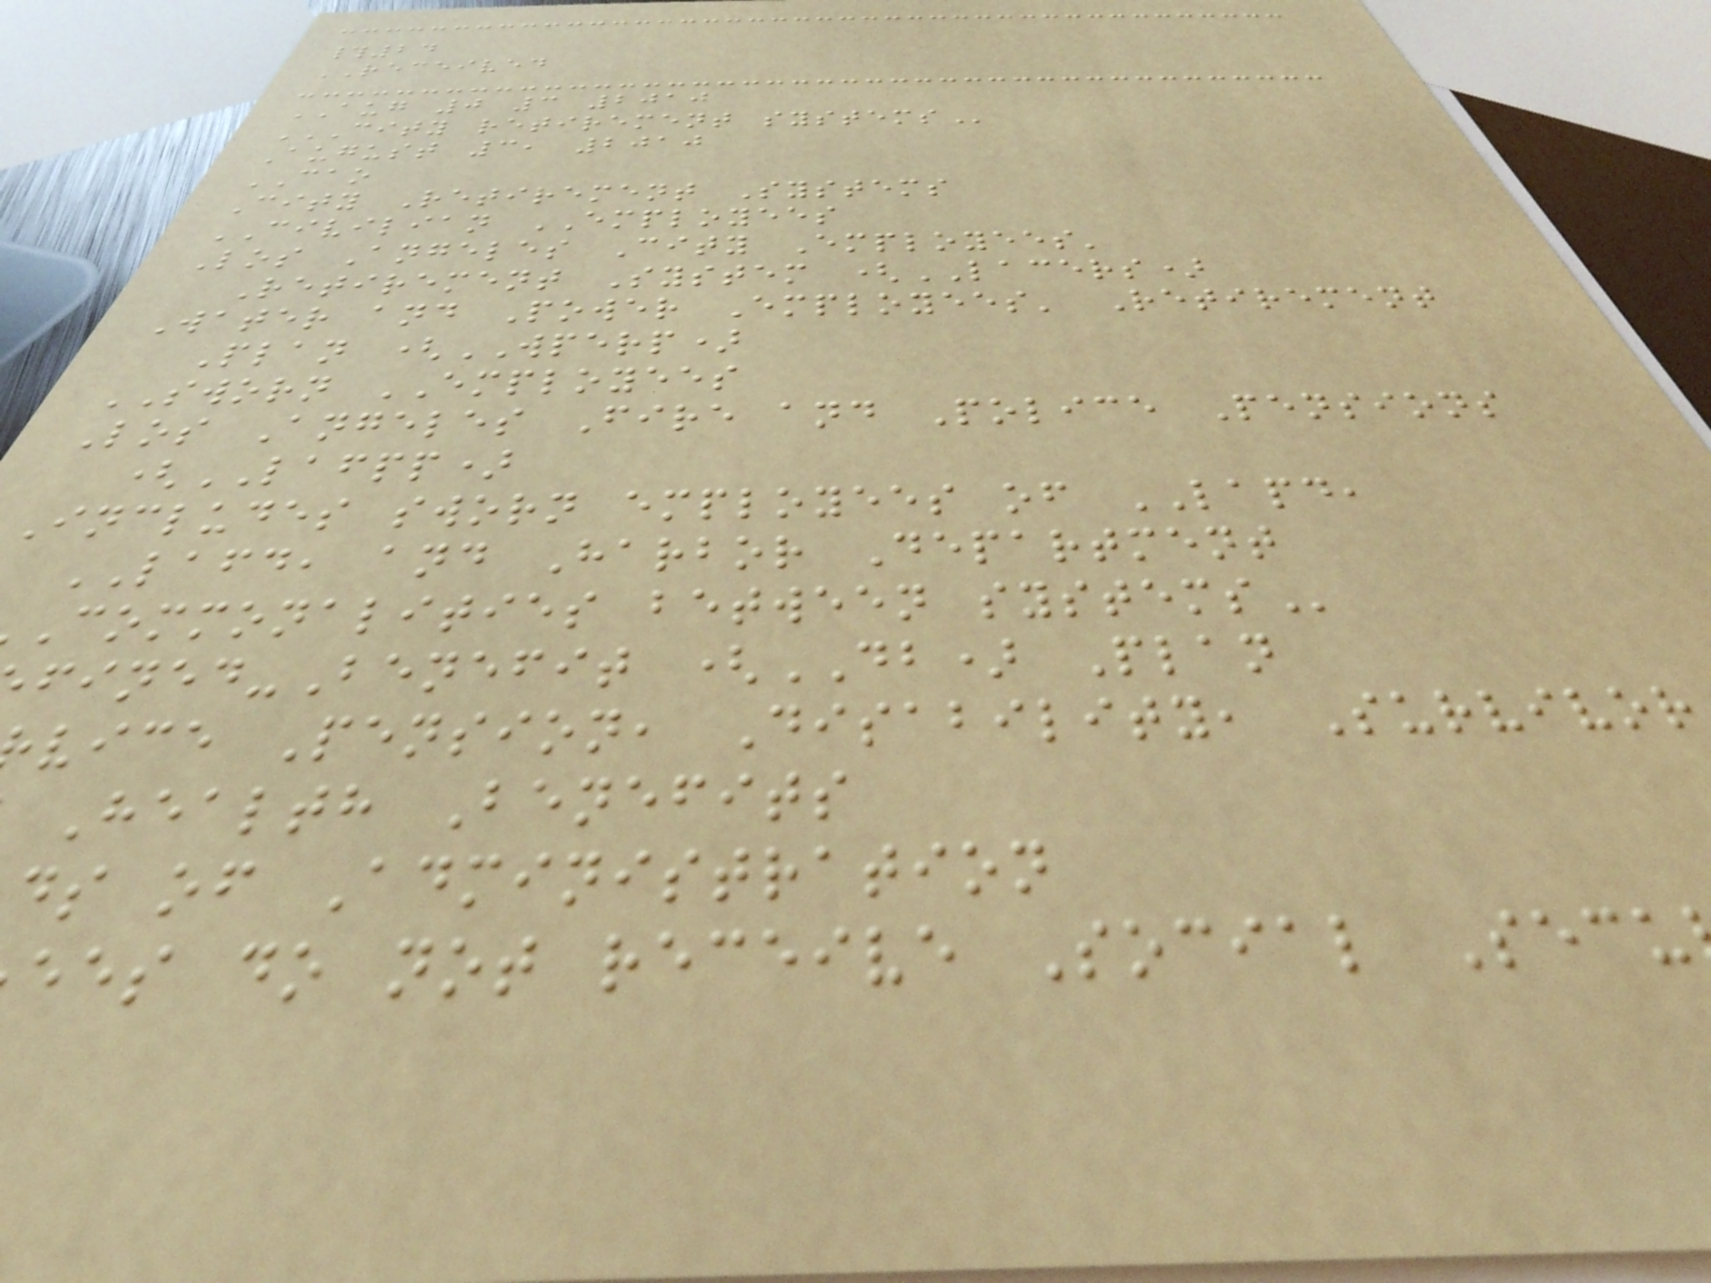#24
RECEIVED
AUG 0 3 2010
CITY RETIREMENT SYSTEMS
August 3, 2010
CAO
City Retirement Systems
CIVILIAN EMPLOYEES
Los Angeles City Employees'
Retirement System (LACERS)
Water and Power Employees' Retirement
Plan (WPERP)
SWORN EMPLOYEES
Los Angeles Fire and Police Pensions
(LAFPP)
Includes sworn employees of LAPD,
LAFD, and Harbor Department
commonalities between
fined-Benefit (DB) Plan
vice Pension, Disability, Survivor
Health Benefits
ds of Administration
ees do not receive Social Secu
